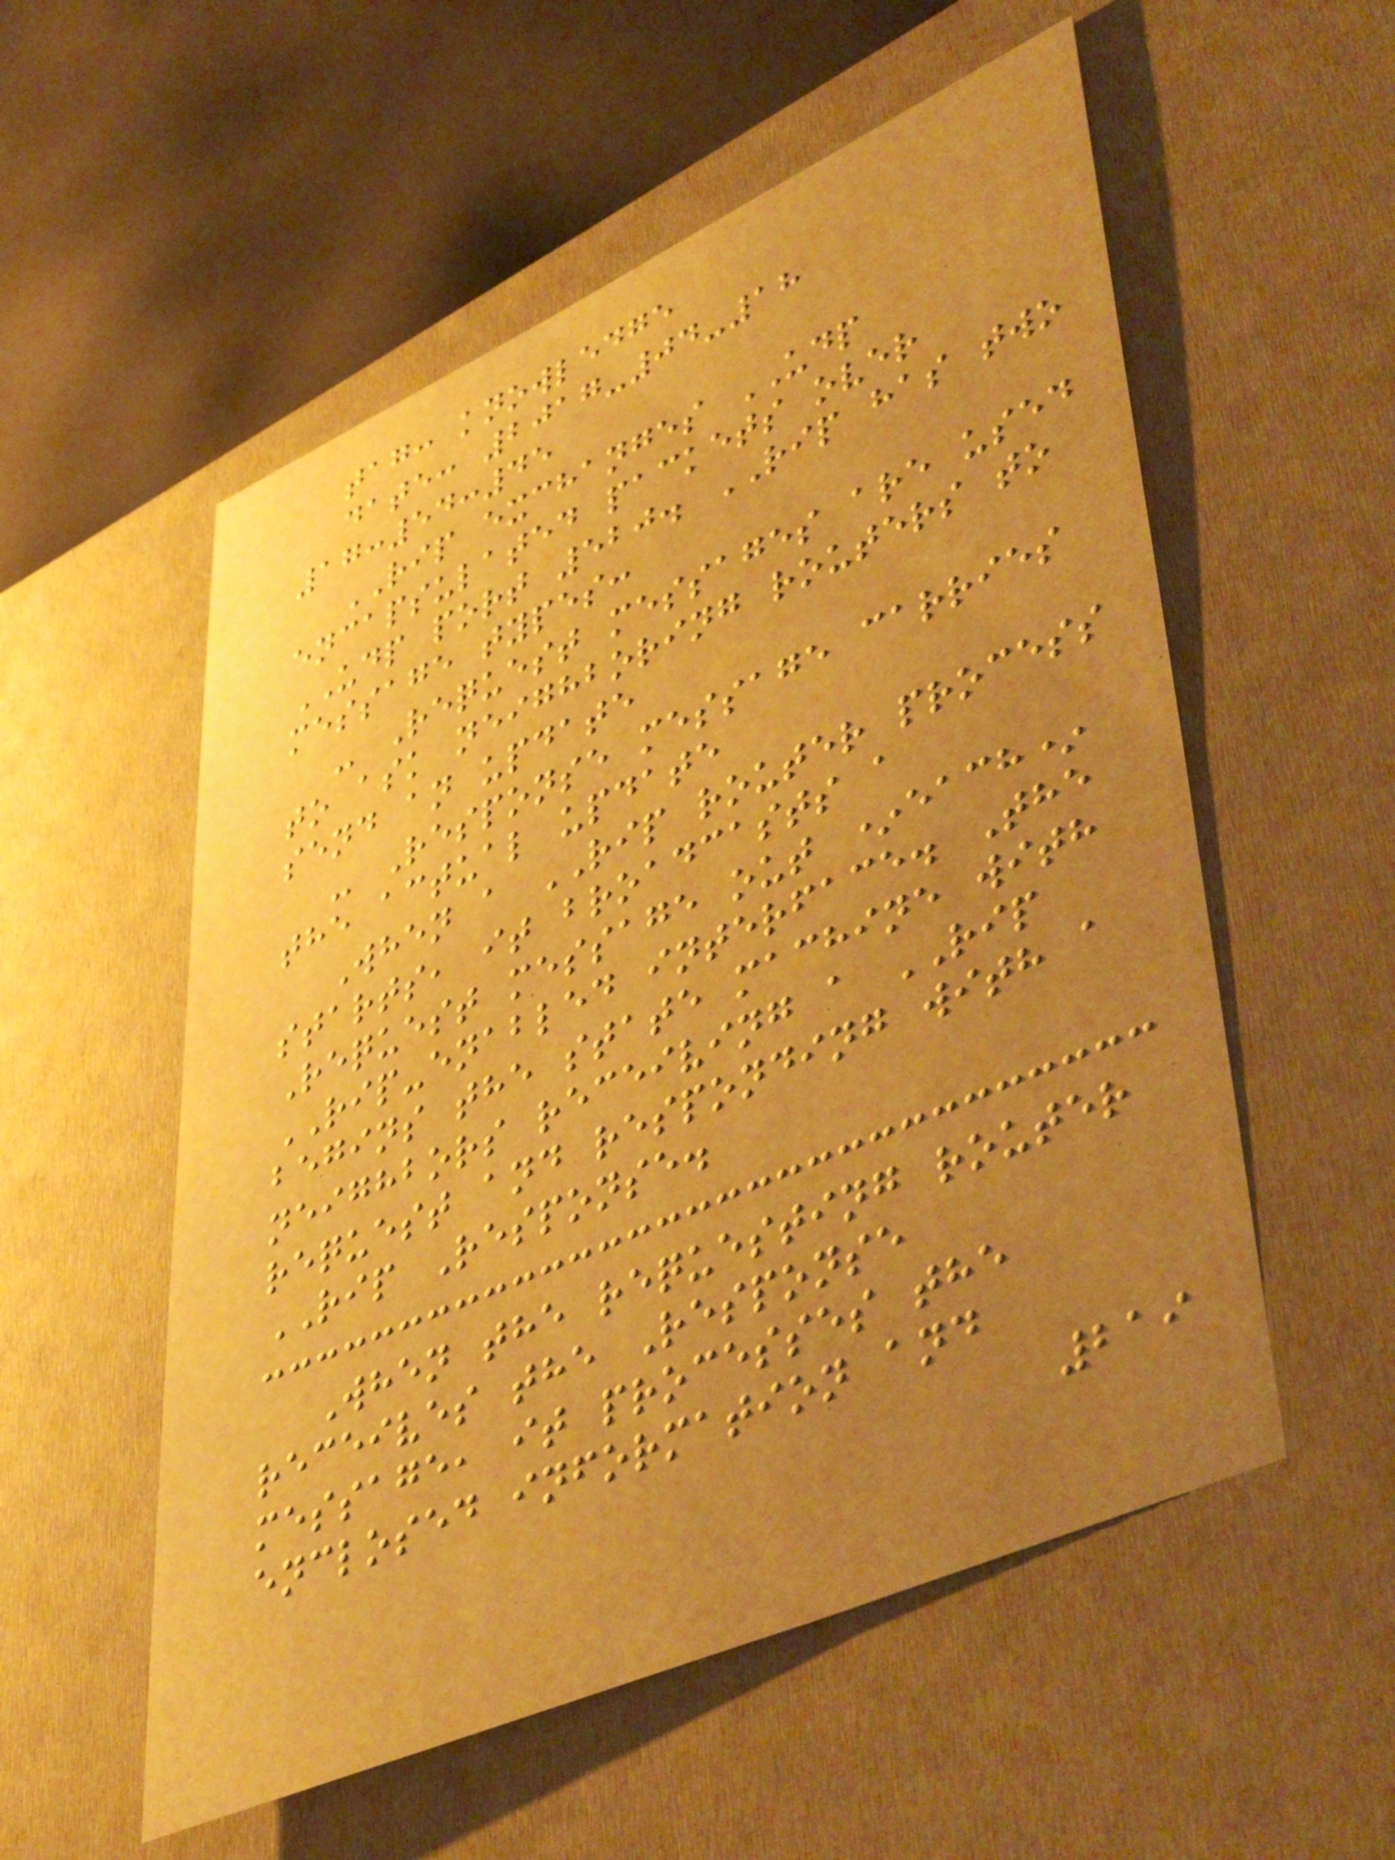tag: knowledge
date: 2017-04-18
17:54:45
RIP exchanges UDP
encapsulated packets over
UDP port 520. RIP has two
message types:
- Request messages are used
to ask neighboring routers to
send an update
- Response message carries
the actual update
When a RIP router process
starts, it broadcasts a
Request message out *each*
RIP-enabled interface. The
begins the state machine with
neighbors receiving a RIP
request and responding with a
RIP Response.
When the requesting router
receives the Response
message, it processes the
enclosed information and
219
